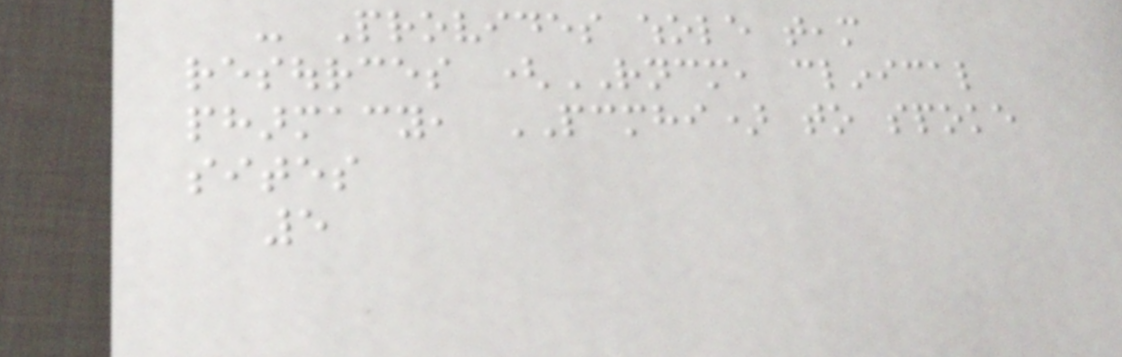- Provides whole team
resources (RNCM, clinical
pharmacy, PCMHI) to spoke
sites
5
